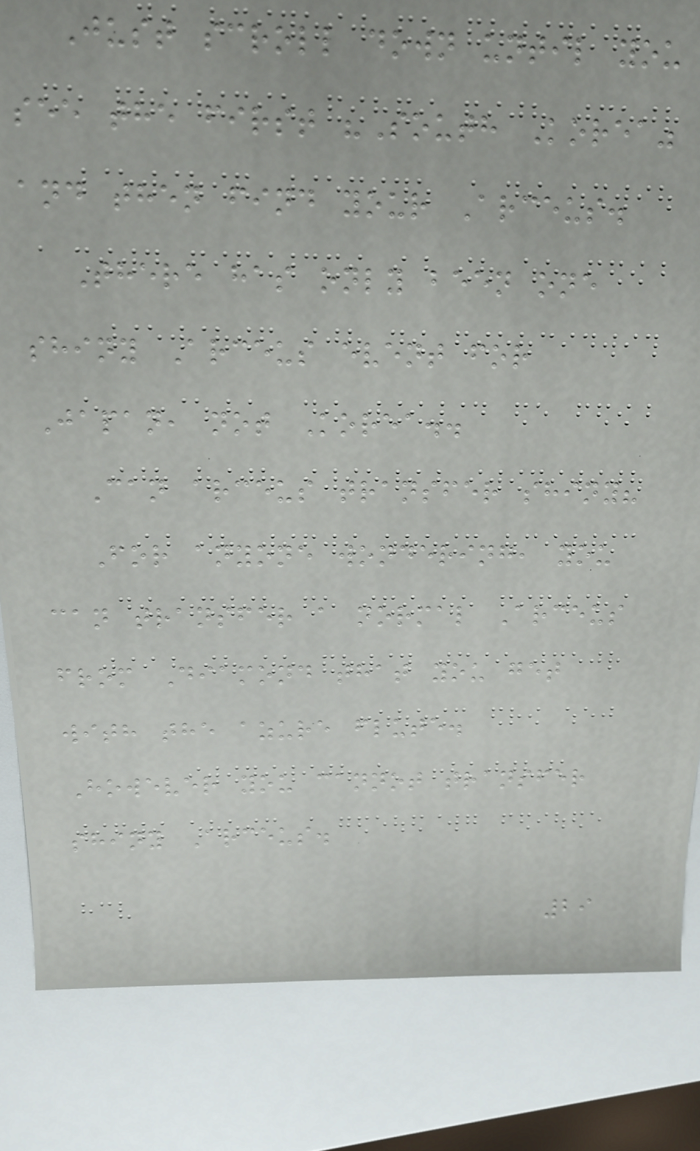Just scroll down until you
see the first "South Korea"
and then find your Arceus.
There has only been one
shiny Arceus event for
Japan, not Korea..
Can arceus transfer shiny?
For anyone wondering, you
can transfer a normal Arceus
from Diamond that you get
with the azure flute.
However you cannot transfer
shiny Arceus.
29
